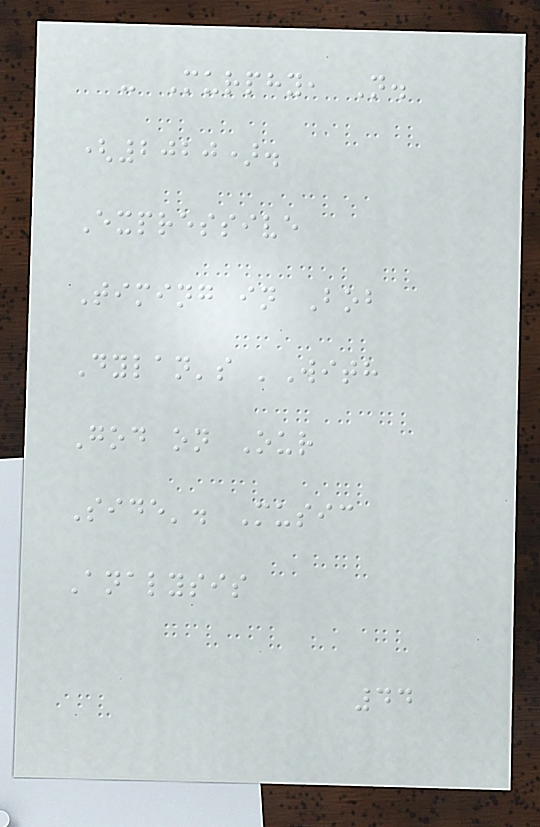- Murphy, N.
(2020).
Expressive
Timing in Bob
Dylan's 'With
God on Our
Side'. Music
Analysis
44
